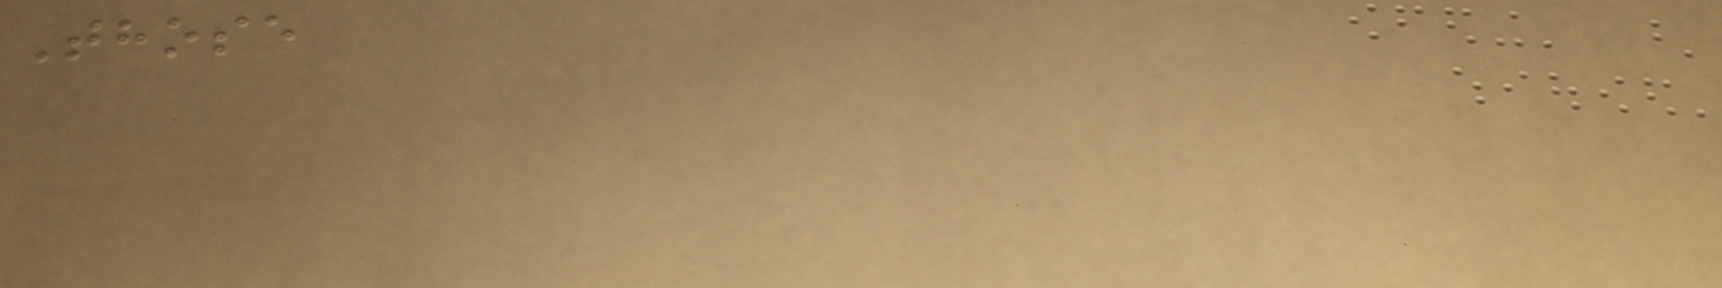Those
